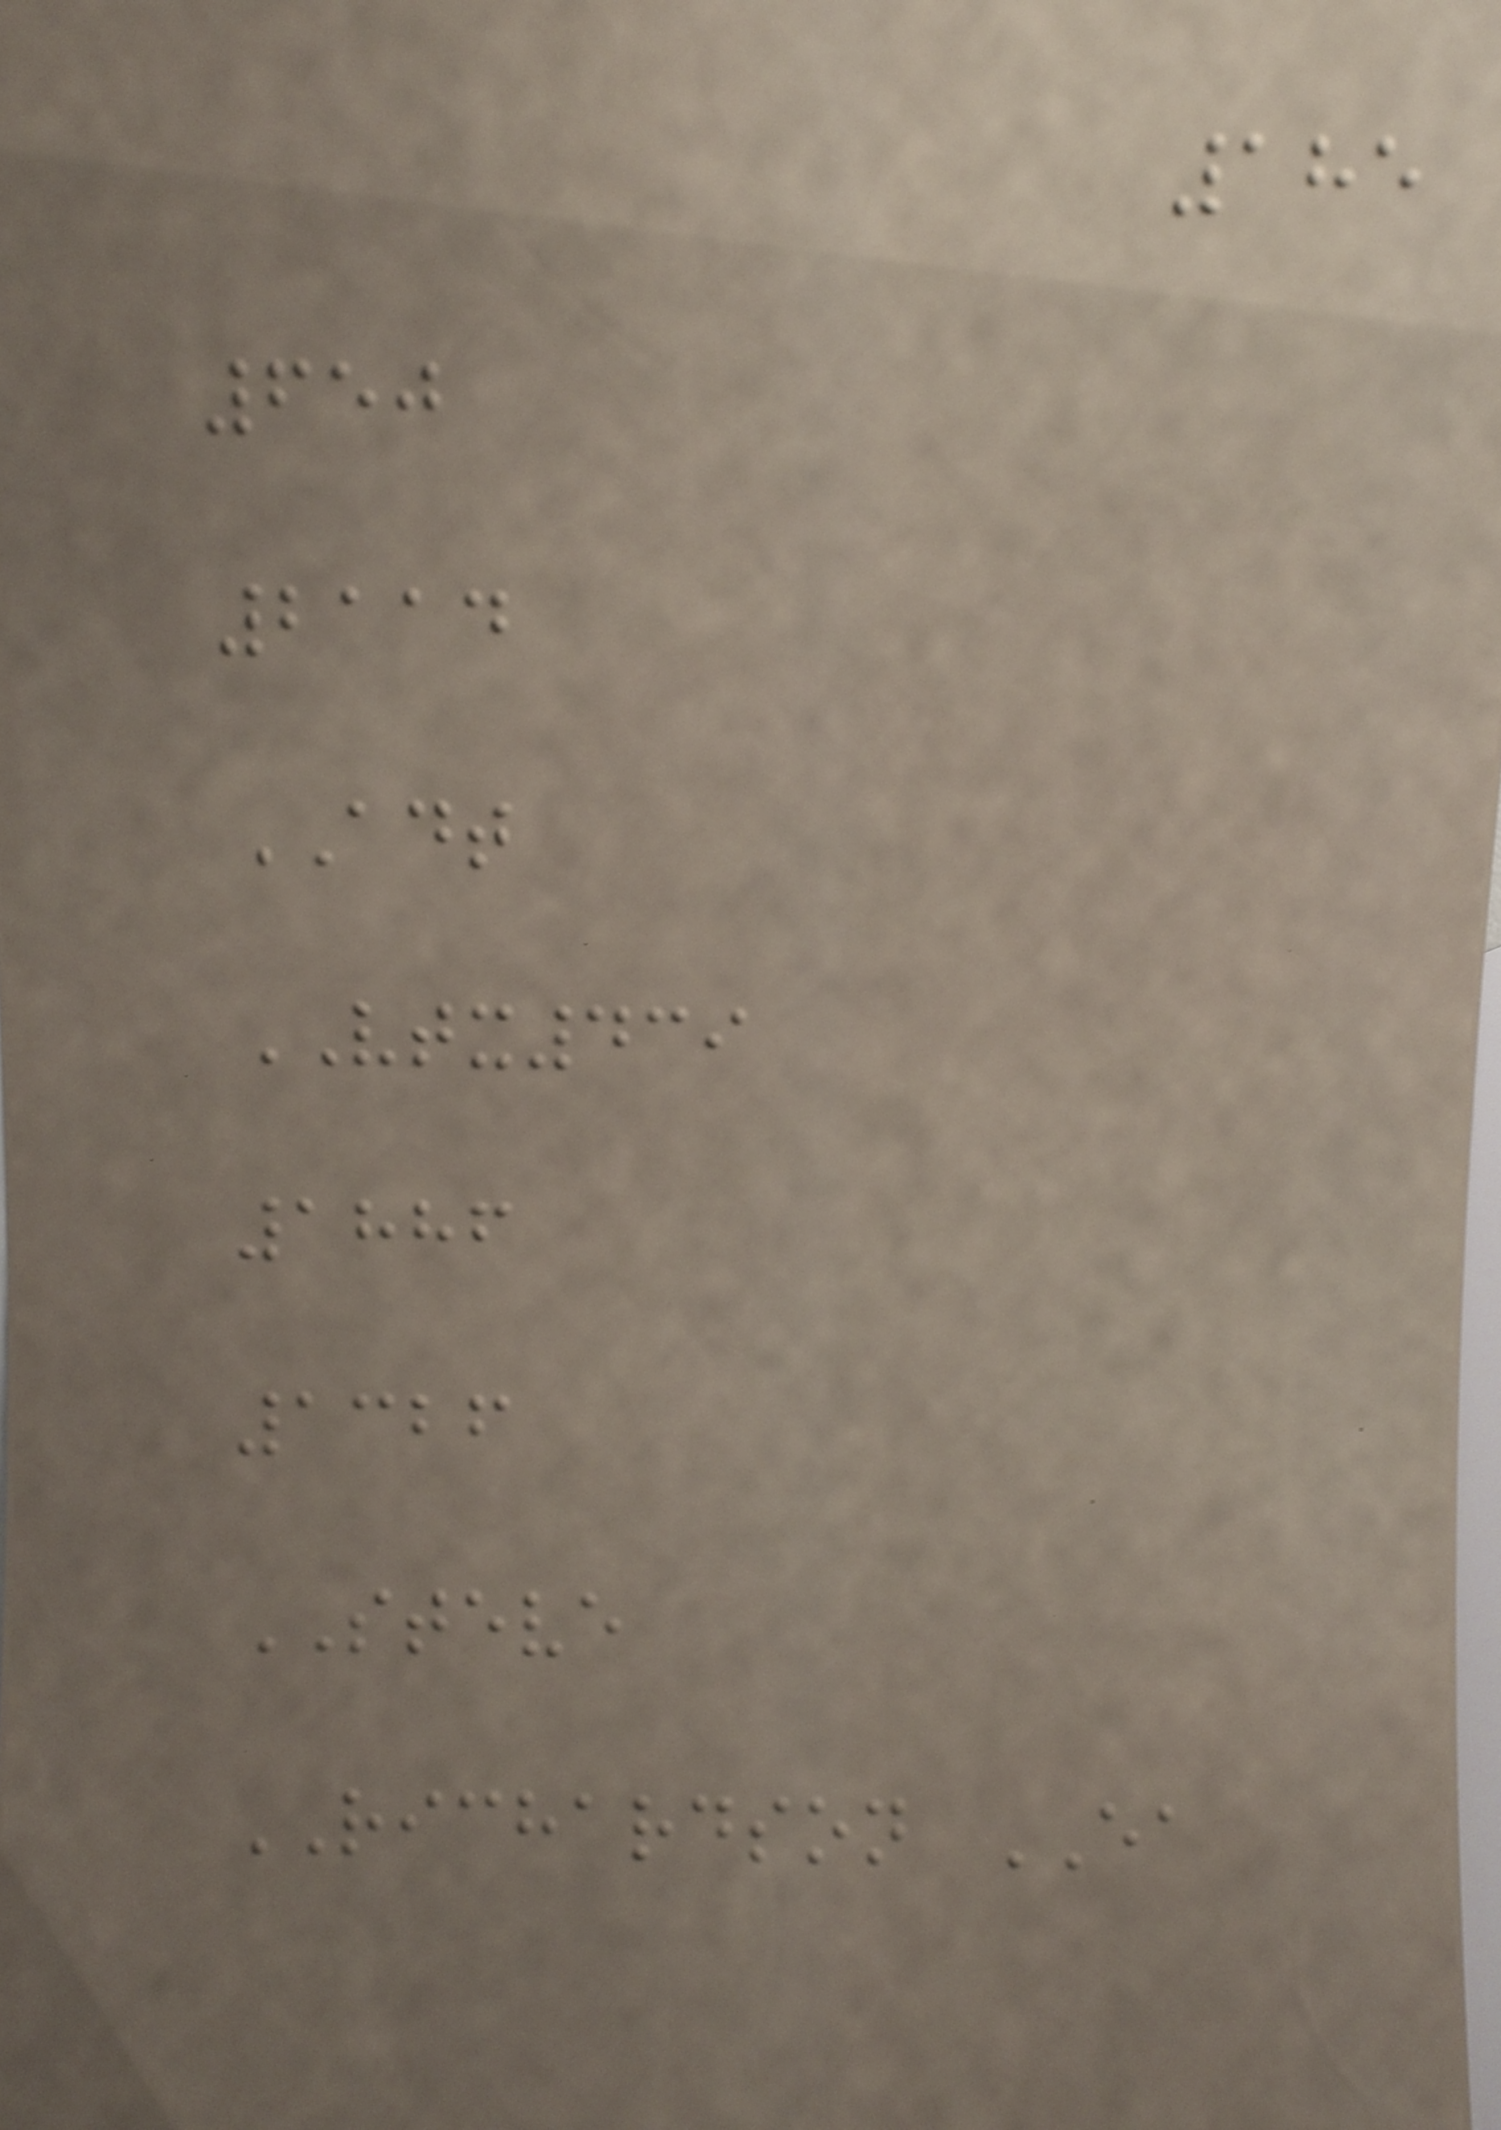185
650
2114
ADT
VTX439
1886
1326
STEVE
RICHARDSON EA
